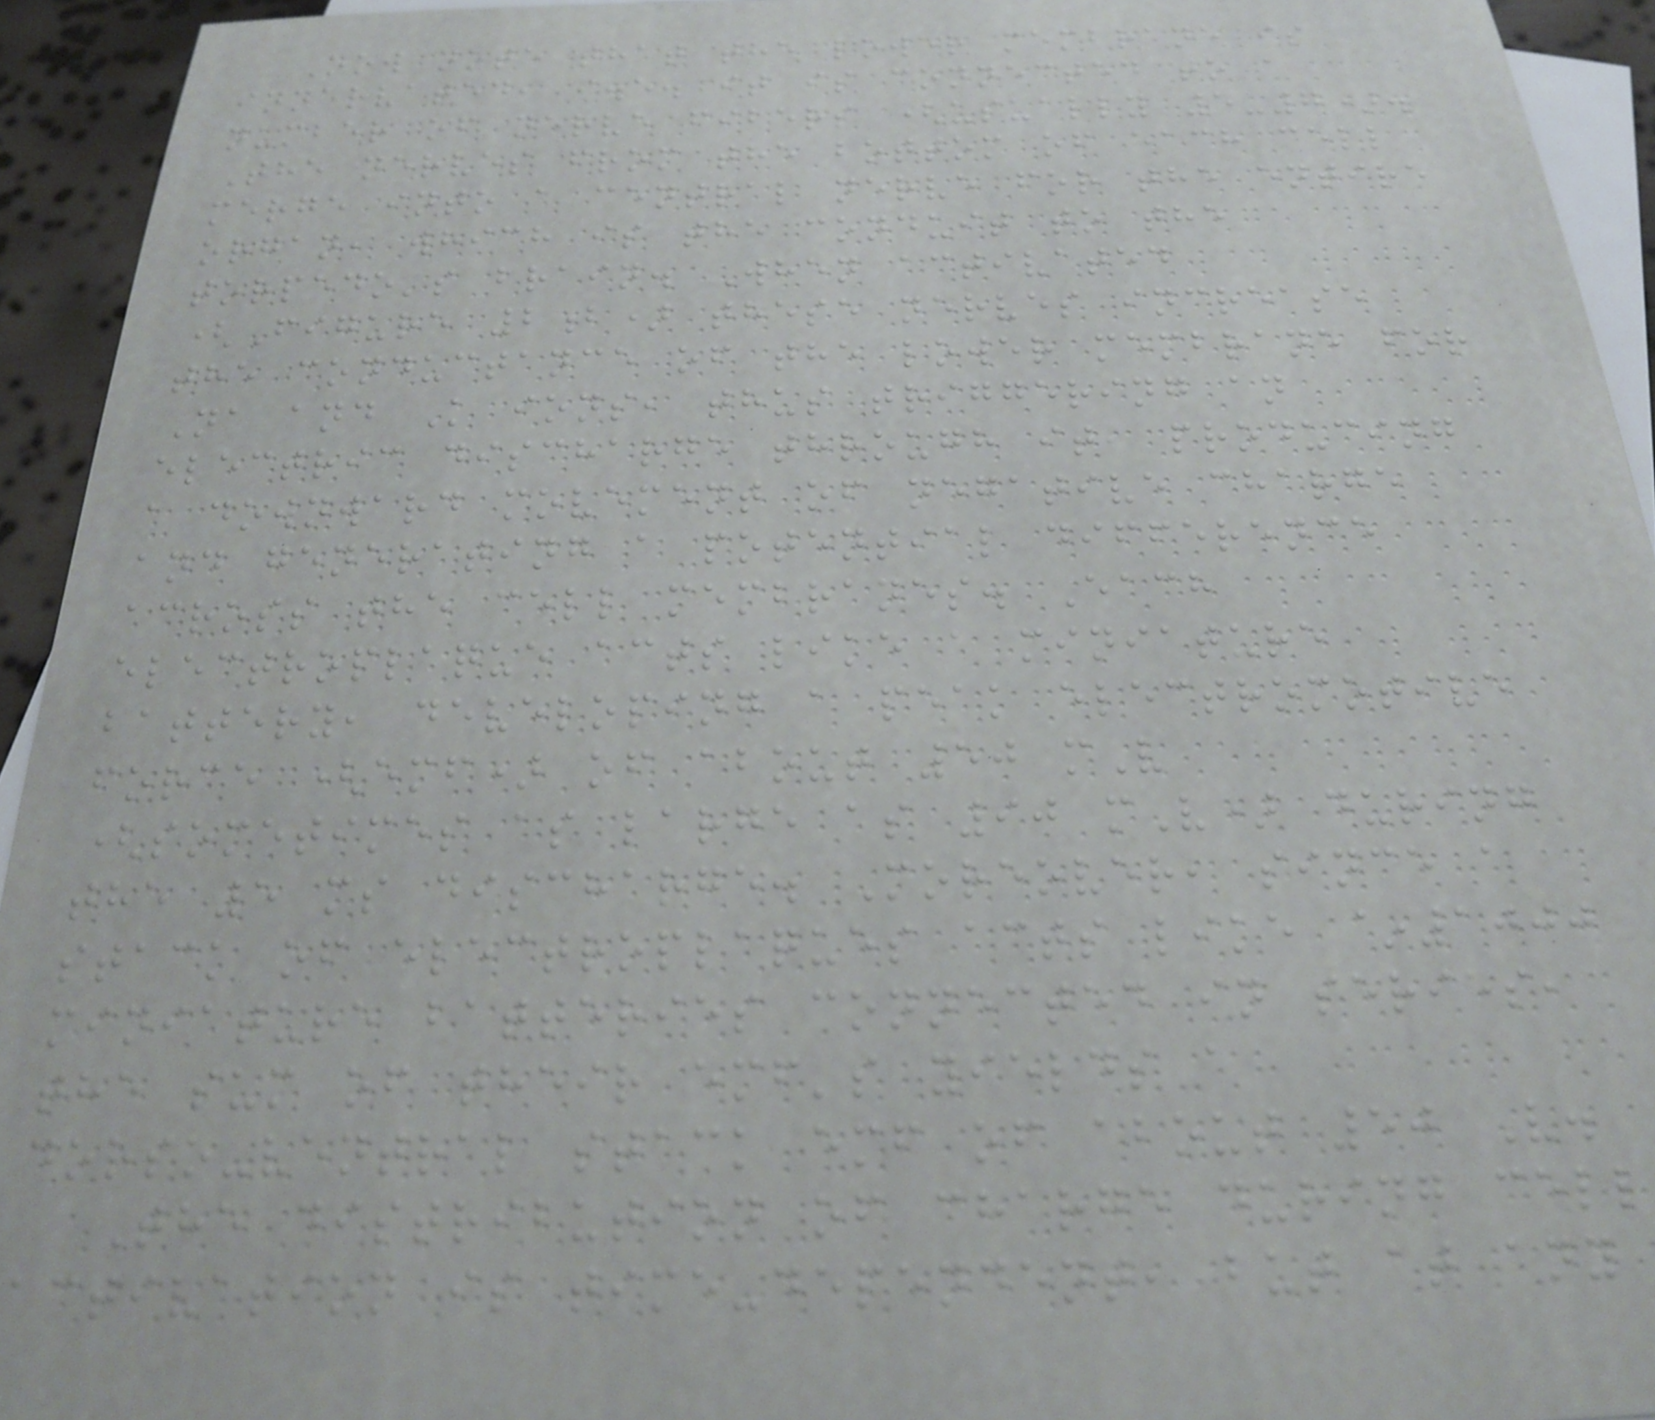Now note that the lower membrane is
innervated, i.e. it is connected to a
number of nerve fibers (usually 5-7).
The nerves from the bottom of each cell
merge into a central nerve for the entire
organ, which is the conduit to the
torpedo's brain. When activated
(Figure 2b) these nerves increase
the conductance of the lower membrane for
Na and K ions, thus triggering an
electric discharge through it, producing
a downward movement of negative charge
and generating a potential difference
across the cell membranes. Each
electroplaque acts like a miniature
battery, developing a peak electromotive
force (emf) of about 50 mV
(sometimes as large as 90 mV) during
the 5 ms discharge. Moreover, since a
stack of electroplaques acts like ~1000
miniature batteries connected in series,
the sum of their emf's yields a
dorso-ventral stack emf of about 50 V.
The distribution of charge during cell
activation is time-dependent, but at any
